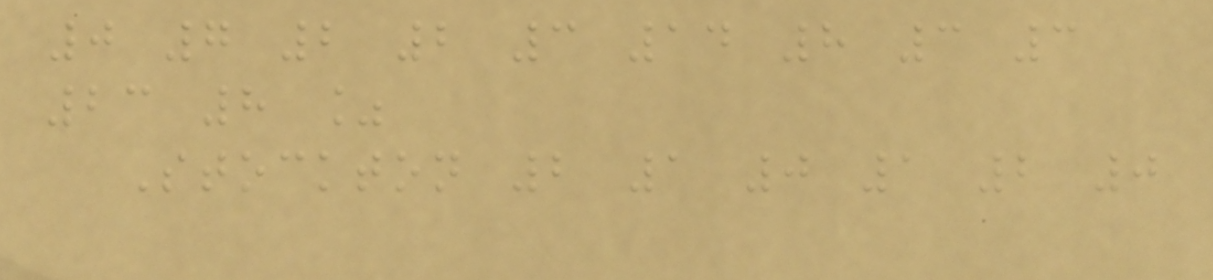0 7 2 2 3 14 8 3 3
23 8 %
Stockton 2 1 0 1 2 0
